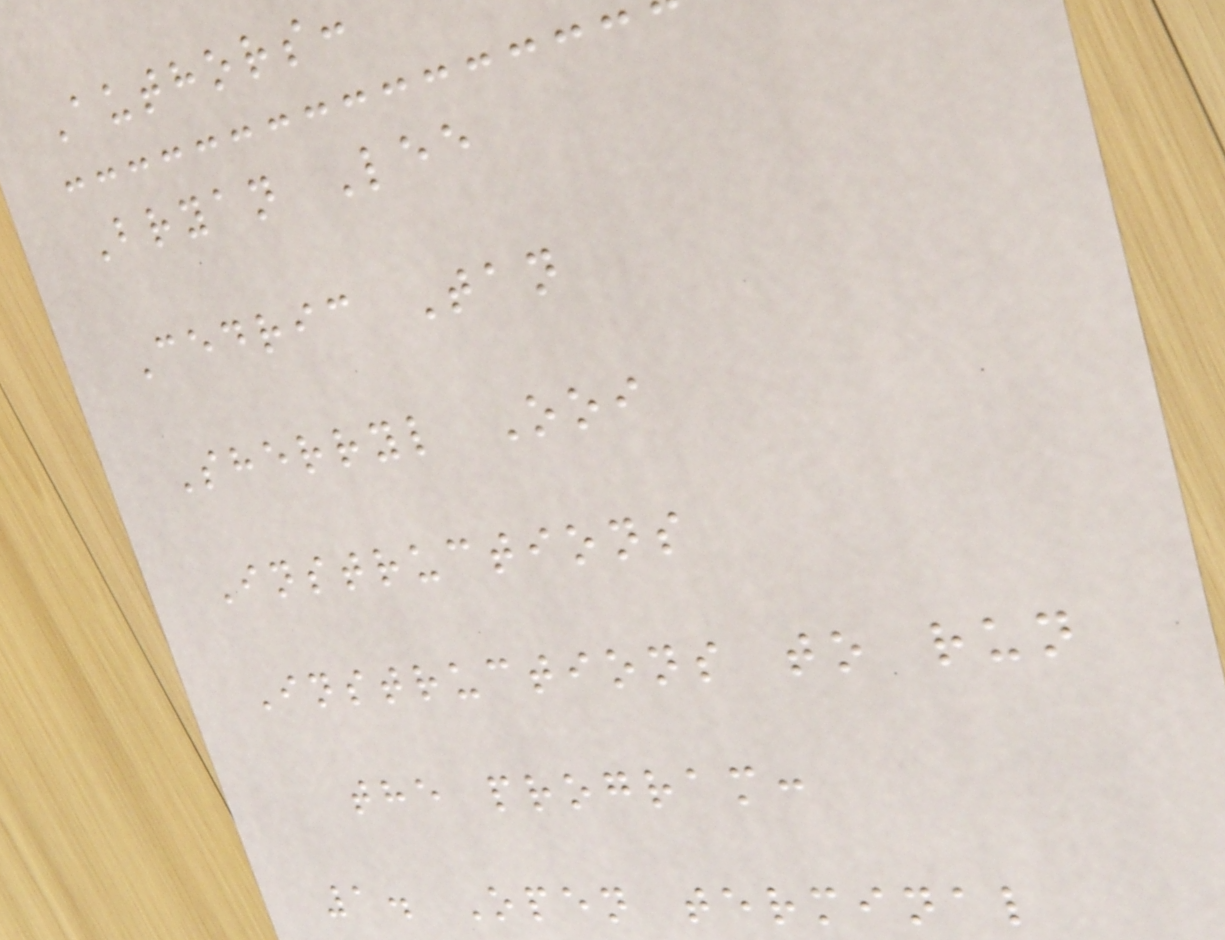Authors:
Bryan Lee
Cedric Tan
Sherryl Ooi
Instructions
Instructions to run
the program:
1. Open terminal
